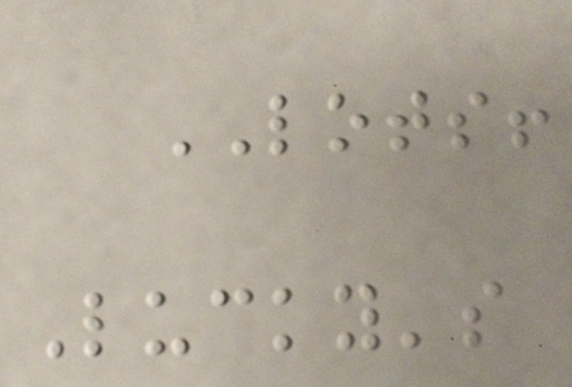LOTS!
Lucky's
